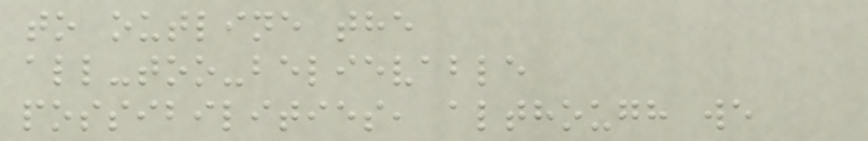to outline the
all-too-believable
possibilities, although we
